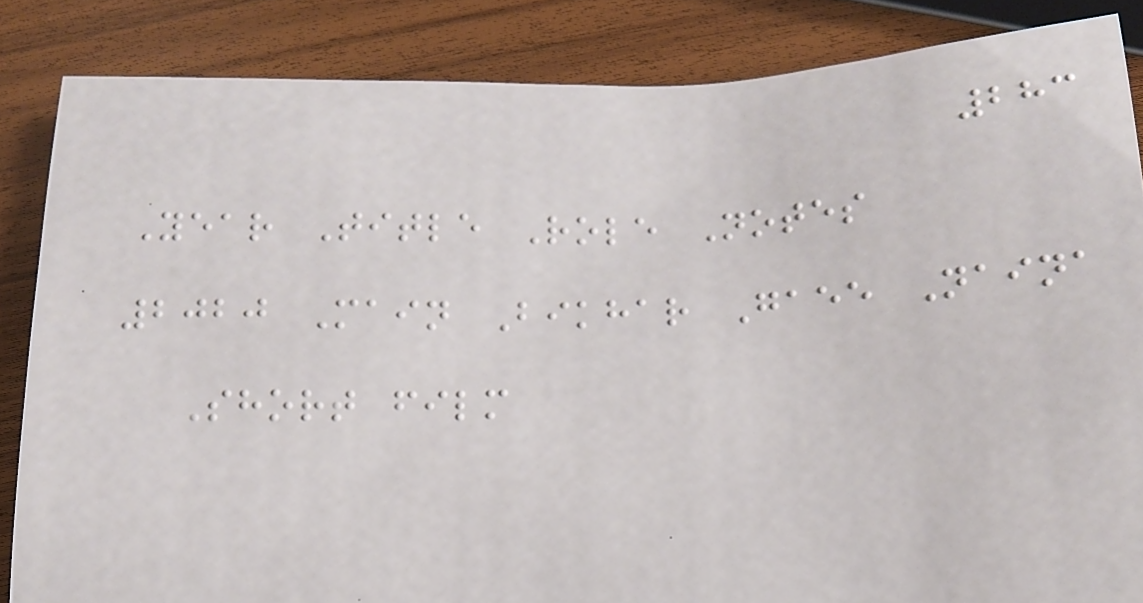283
Year Title Role Notes
2020 Main Bikhar Gaee Naina
Short film
